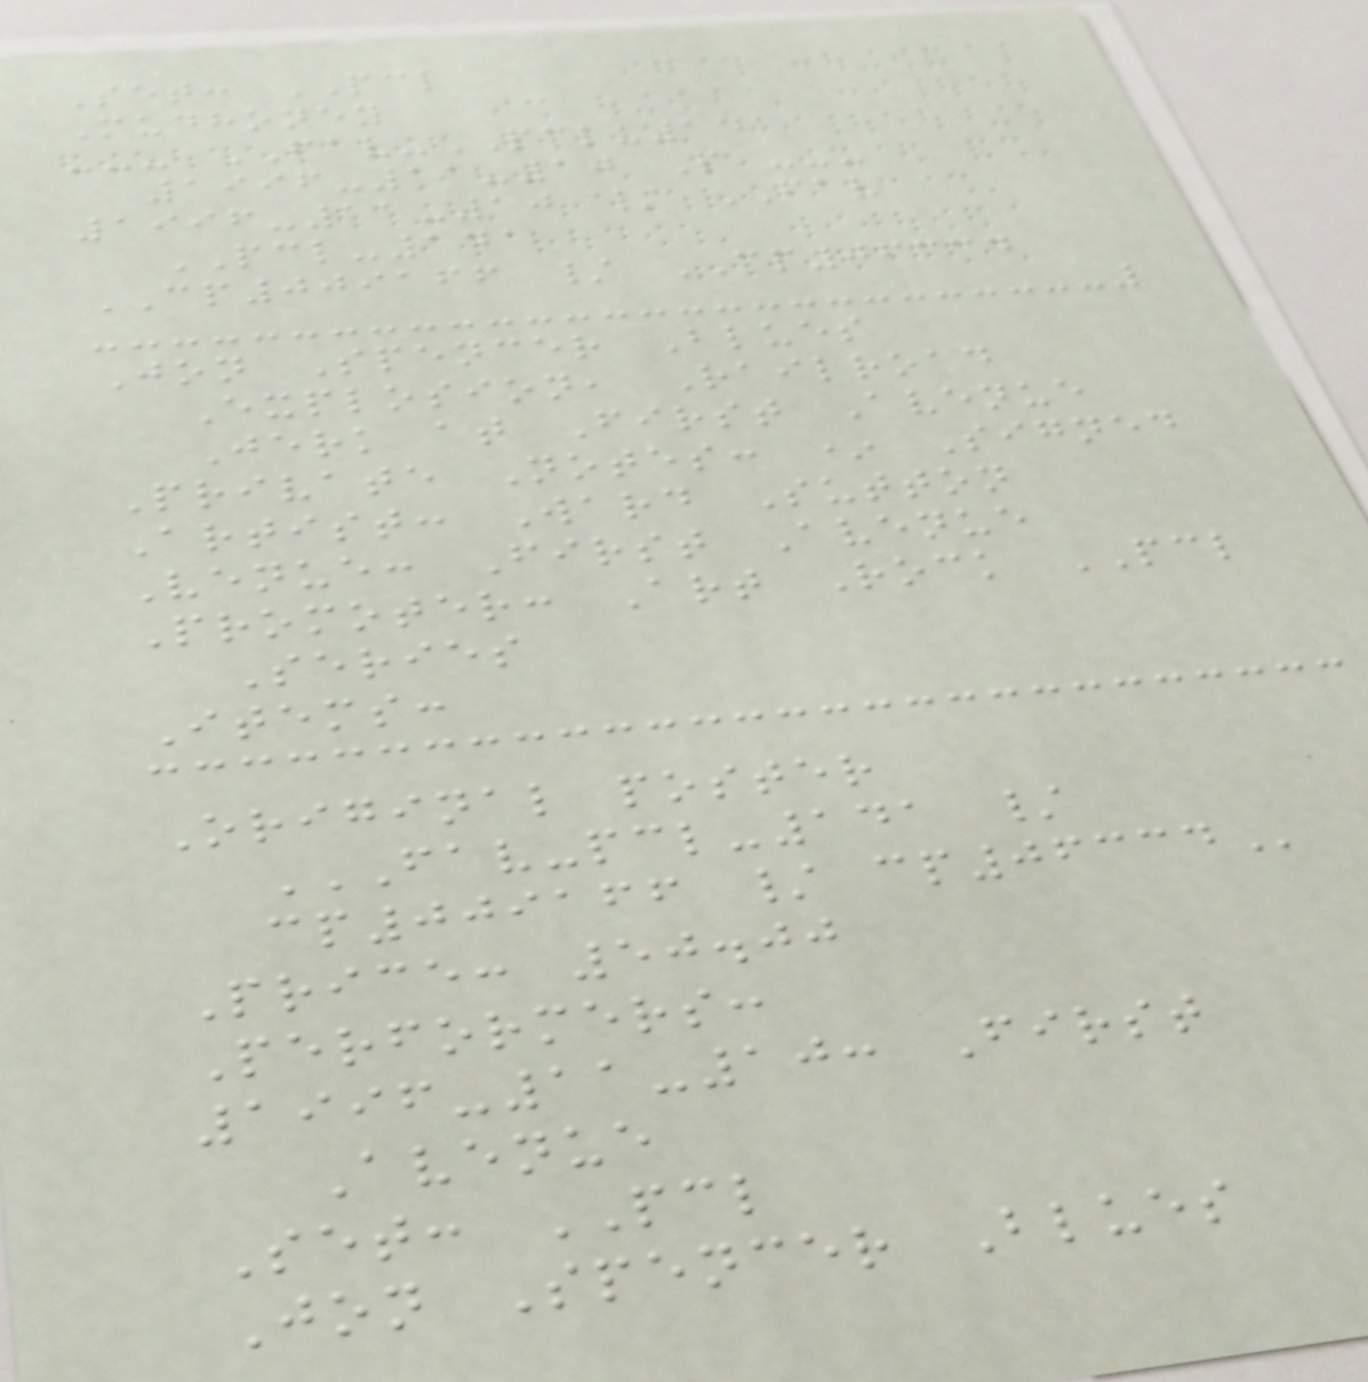Set: PCL
Mudhoney
--- FAV-PCL-141
1996-11-10 P ---
1996-11-10 / FAV
PCL-141
CP009166 / CP06334
Jon Spencer Blues
Explosion, Railroad
Jerk at First Avenue
Private Notes: * Signed
Artist: Ward Sutton
Venue: First Avenue
Promoter: Art Rock PCL
Series
Items:
Original poster
FAV-PCL-141 /
CP009166 / CP06334
Price: 50.00
Performers:
1996-11-10: First
Avenue
Set: PCL
Jon Spencer Blues
